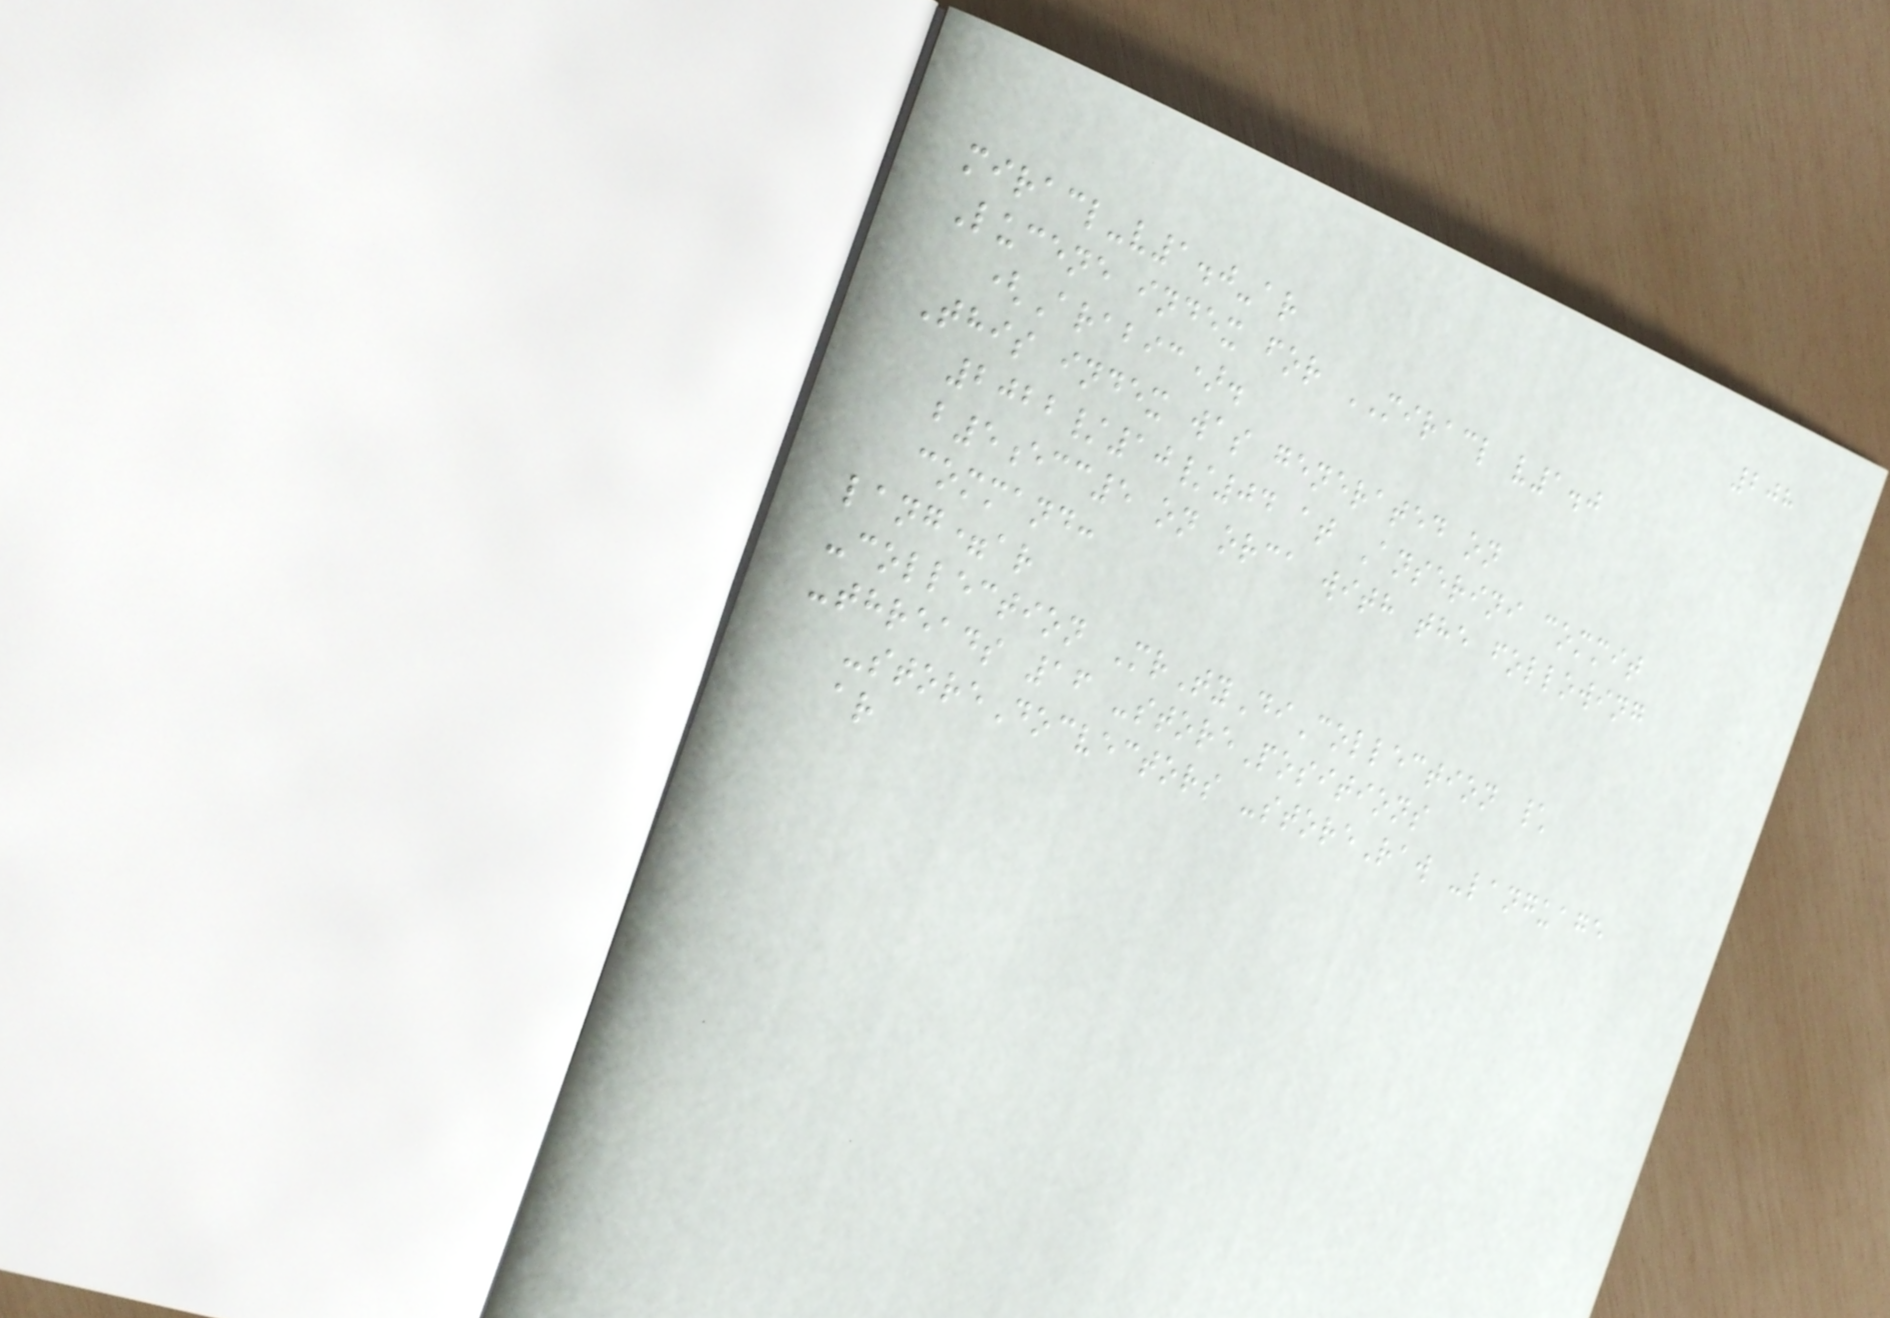208
miracl-v1.0-ar
Lucene index for MIRACL v1.0
(Arabic).
This index was generated on
2022/10/04 at Anserini commit
b5ecc5 on orca with the following
command:
lang=ar
-collection MrTyDiCollection \
-threads 16 -storePositions
-storeDocvectors -storeRaw -language
ar
